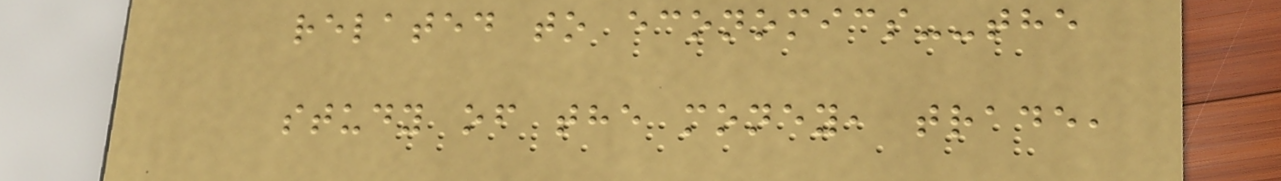related to economics--the
study of the money, trade,
